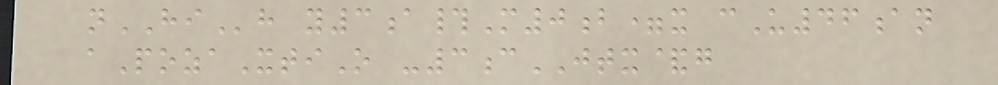nHIh y3a#M0b=x cU46an
aPozaXtiO -3cJTX&g
